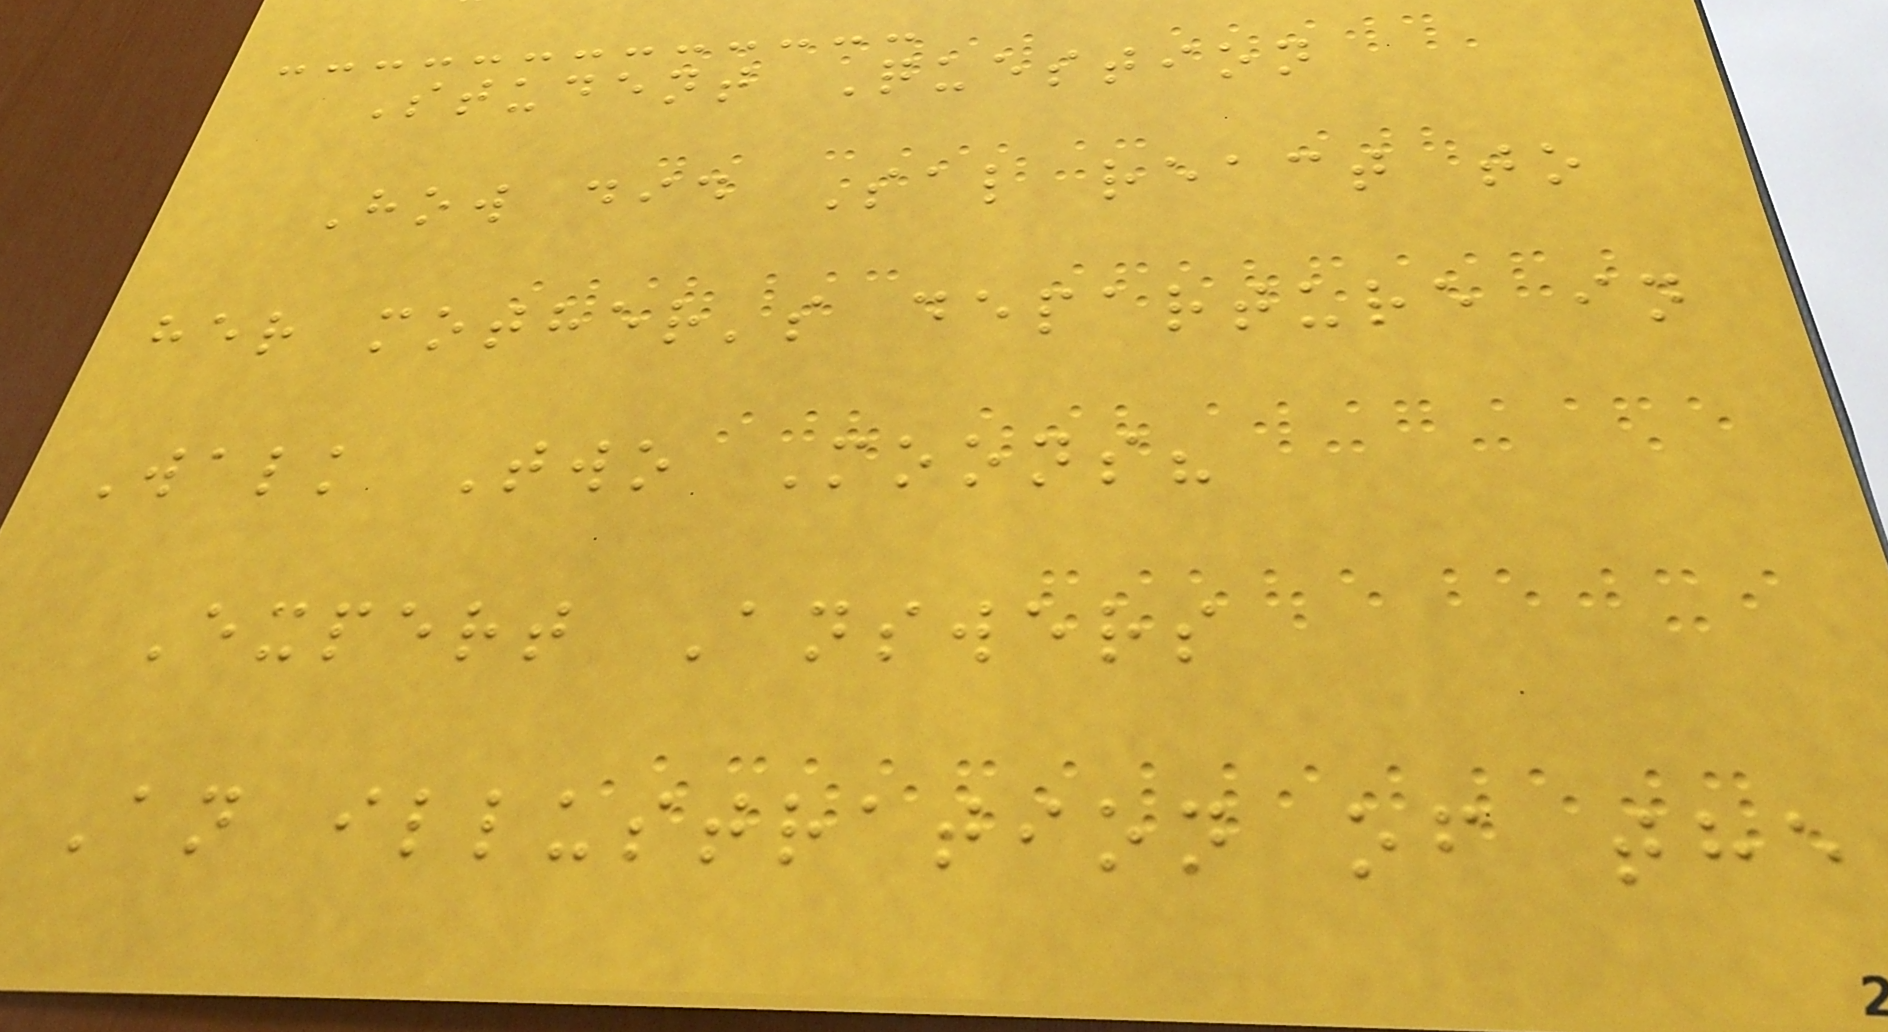Student Question
How did Sal react to
her mother's departure in
Walk Two Moons?
Expert Answers
An illustration of the
